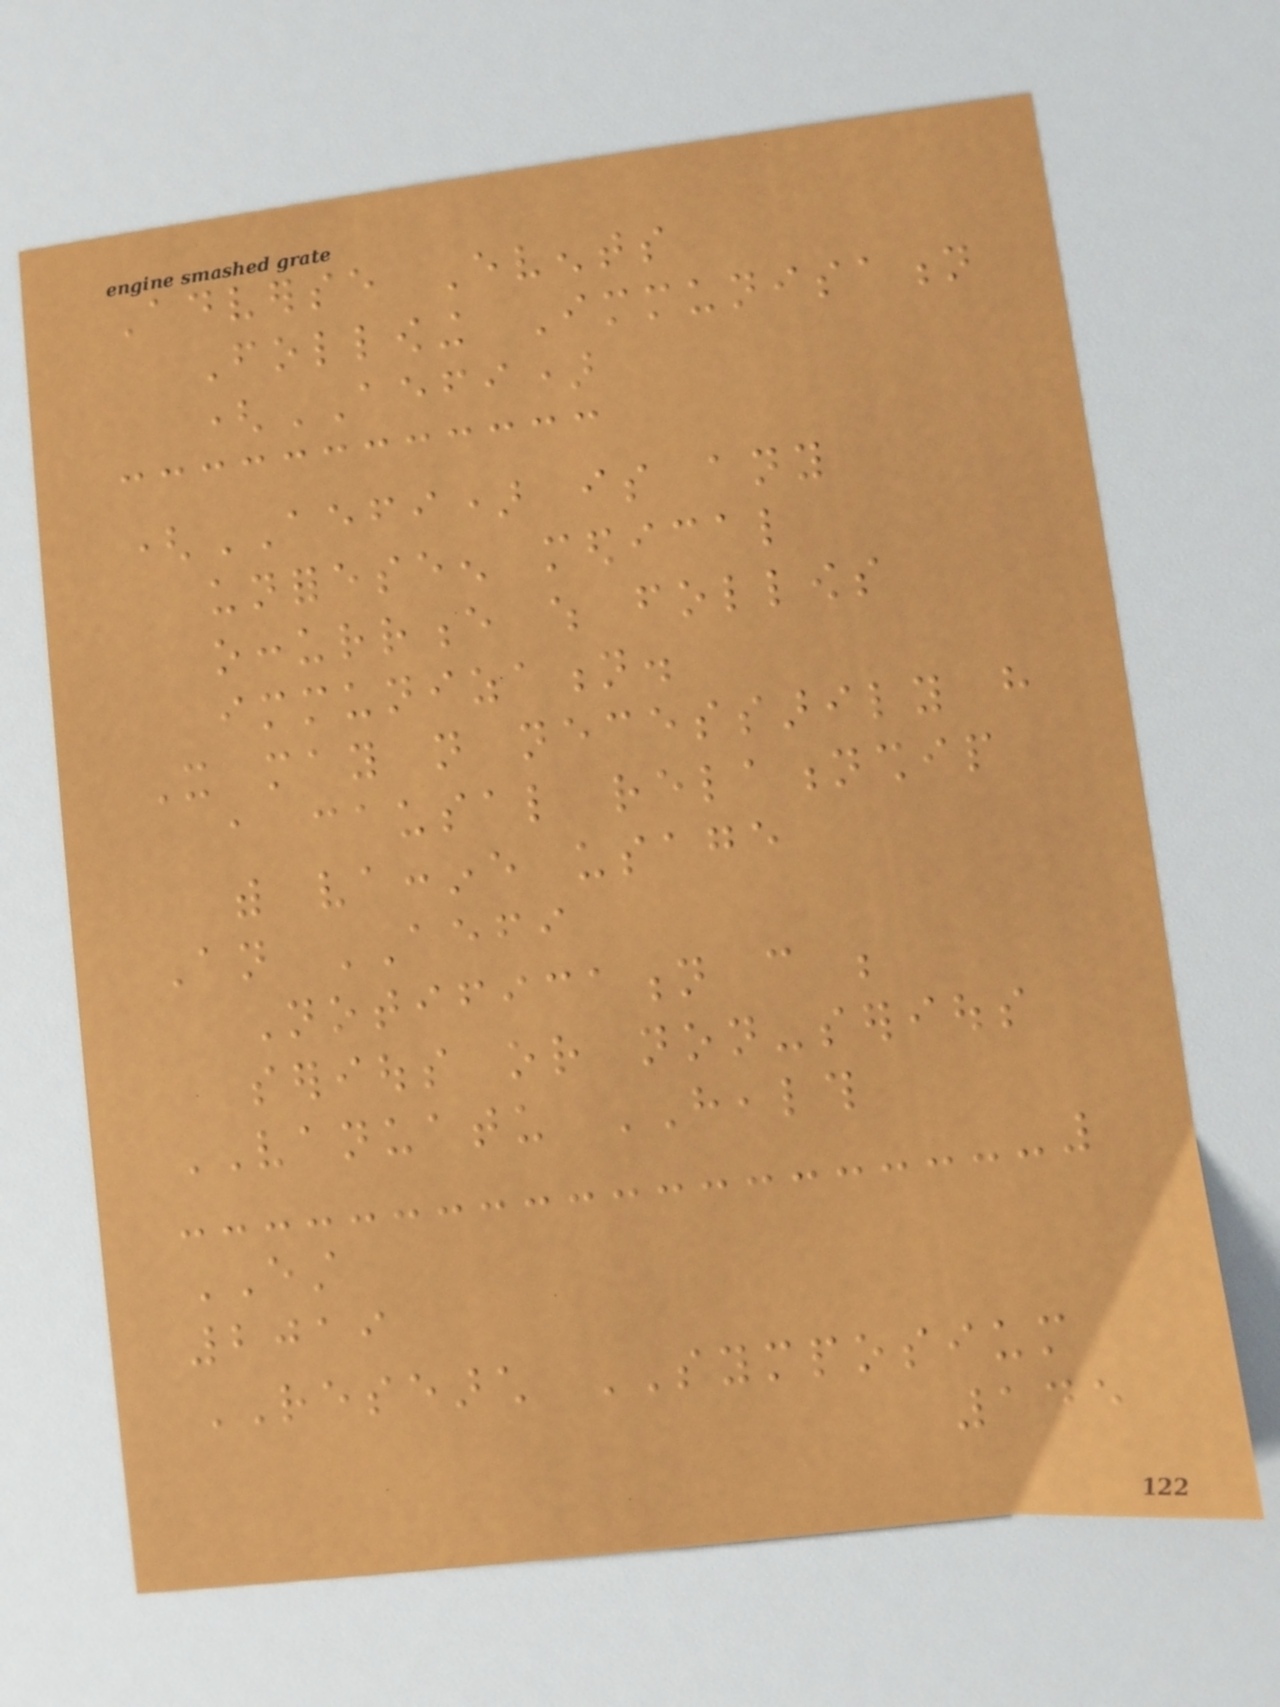Adverse Events
Following Immunisation
(AEFI)
(AEFI) is any
unforeseen medical
occurrence which follows
immunization.
It may not necessarily have
a causal relationship
with vaccine usage
An AEFI
Notification can be
serious or non-serious
VANUATU HEALTH
EST
2019
RESEARCH SYMPOSIUM
145
